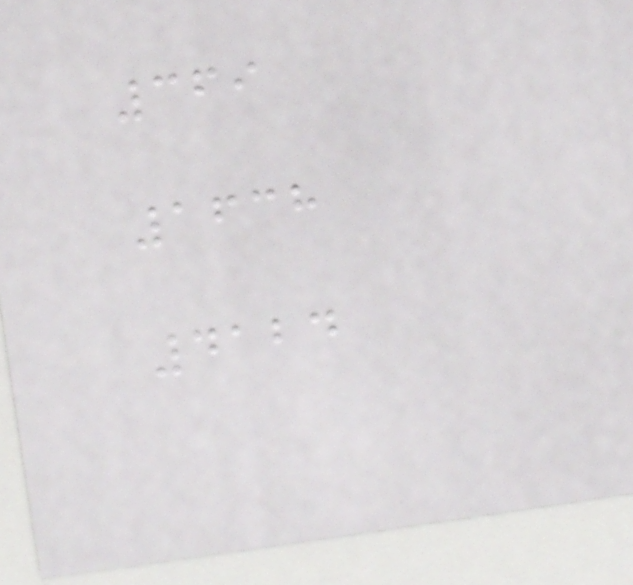369
1638
4124
